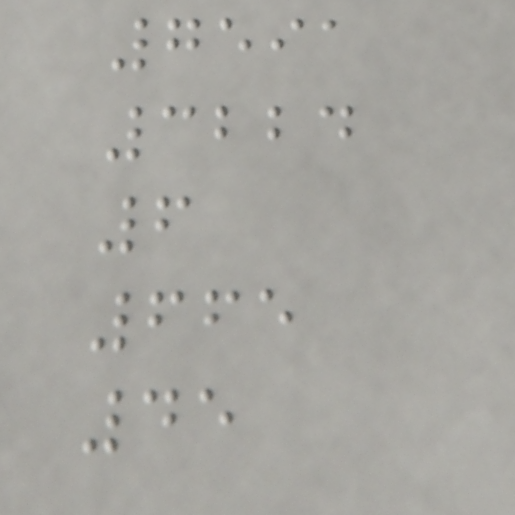7591
3224
6
665
45
